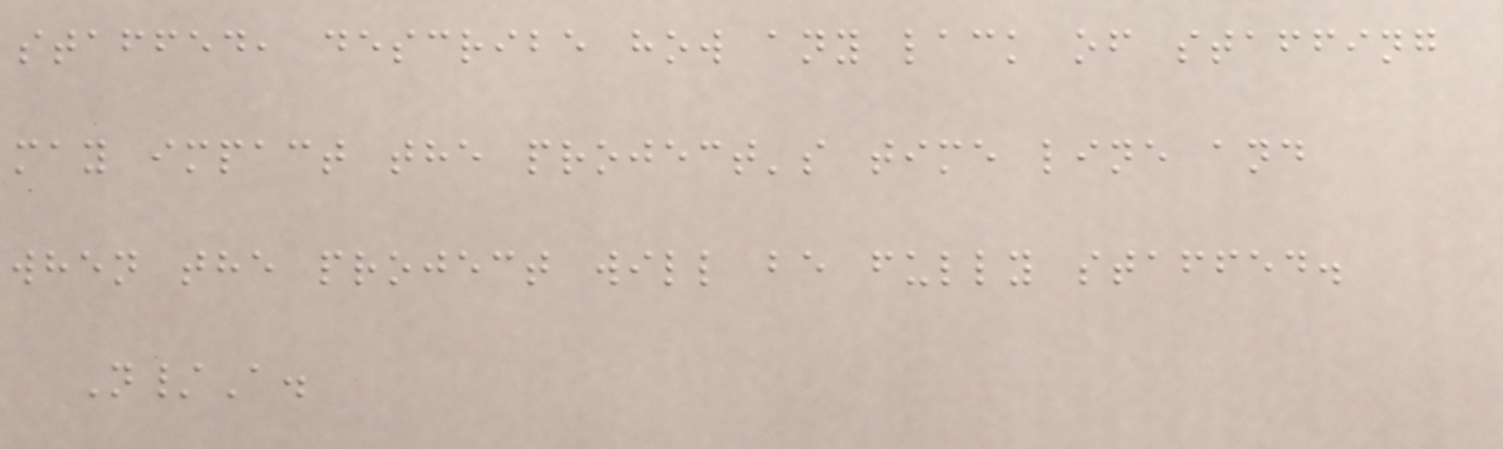staffed, describe how any lack of staffing
may impact the project's time line and
when the project will be fully staffed.
N/A.
